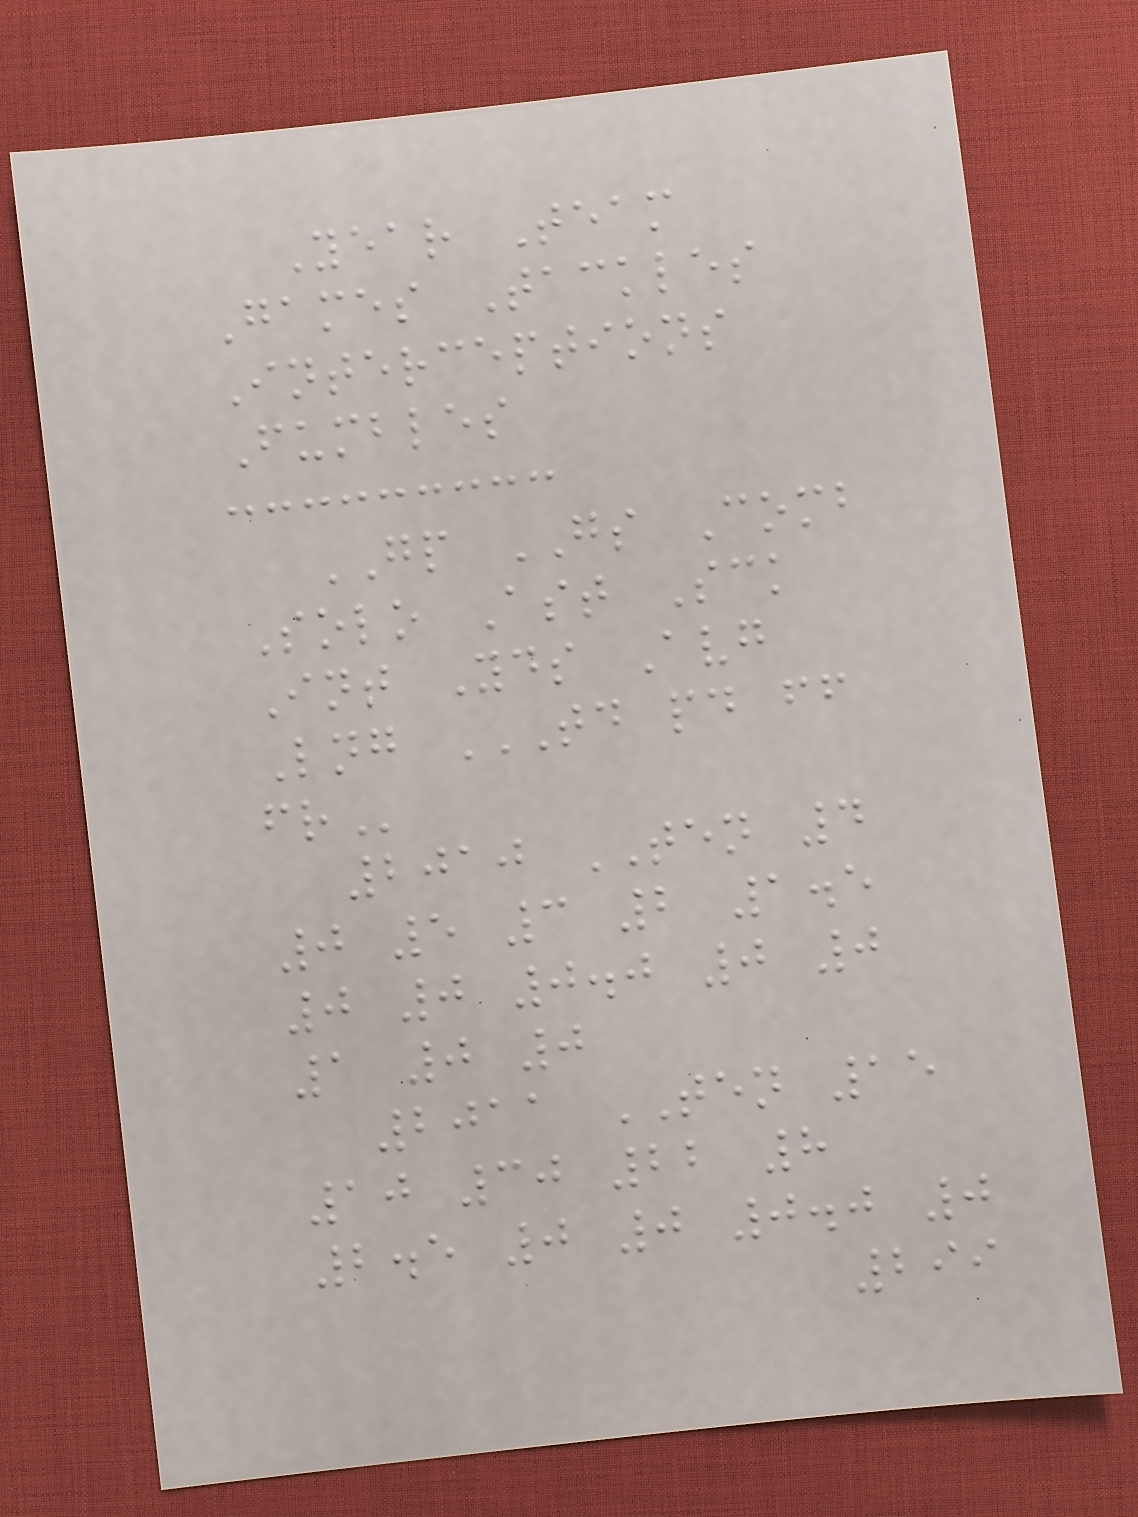Year Team
Games Tackles
Interceptions
Fumbles
GP GS Comb
Solo Ast Sck
Int Yds Avg
Lng TD PD FF
FR
2010 TEN 4
0 5 3 2 1.5
0 0 0.0 0 0
1 0 0
2011 TEN 15
10 30 22 8
2.5 0 0 0.0 0
299
